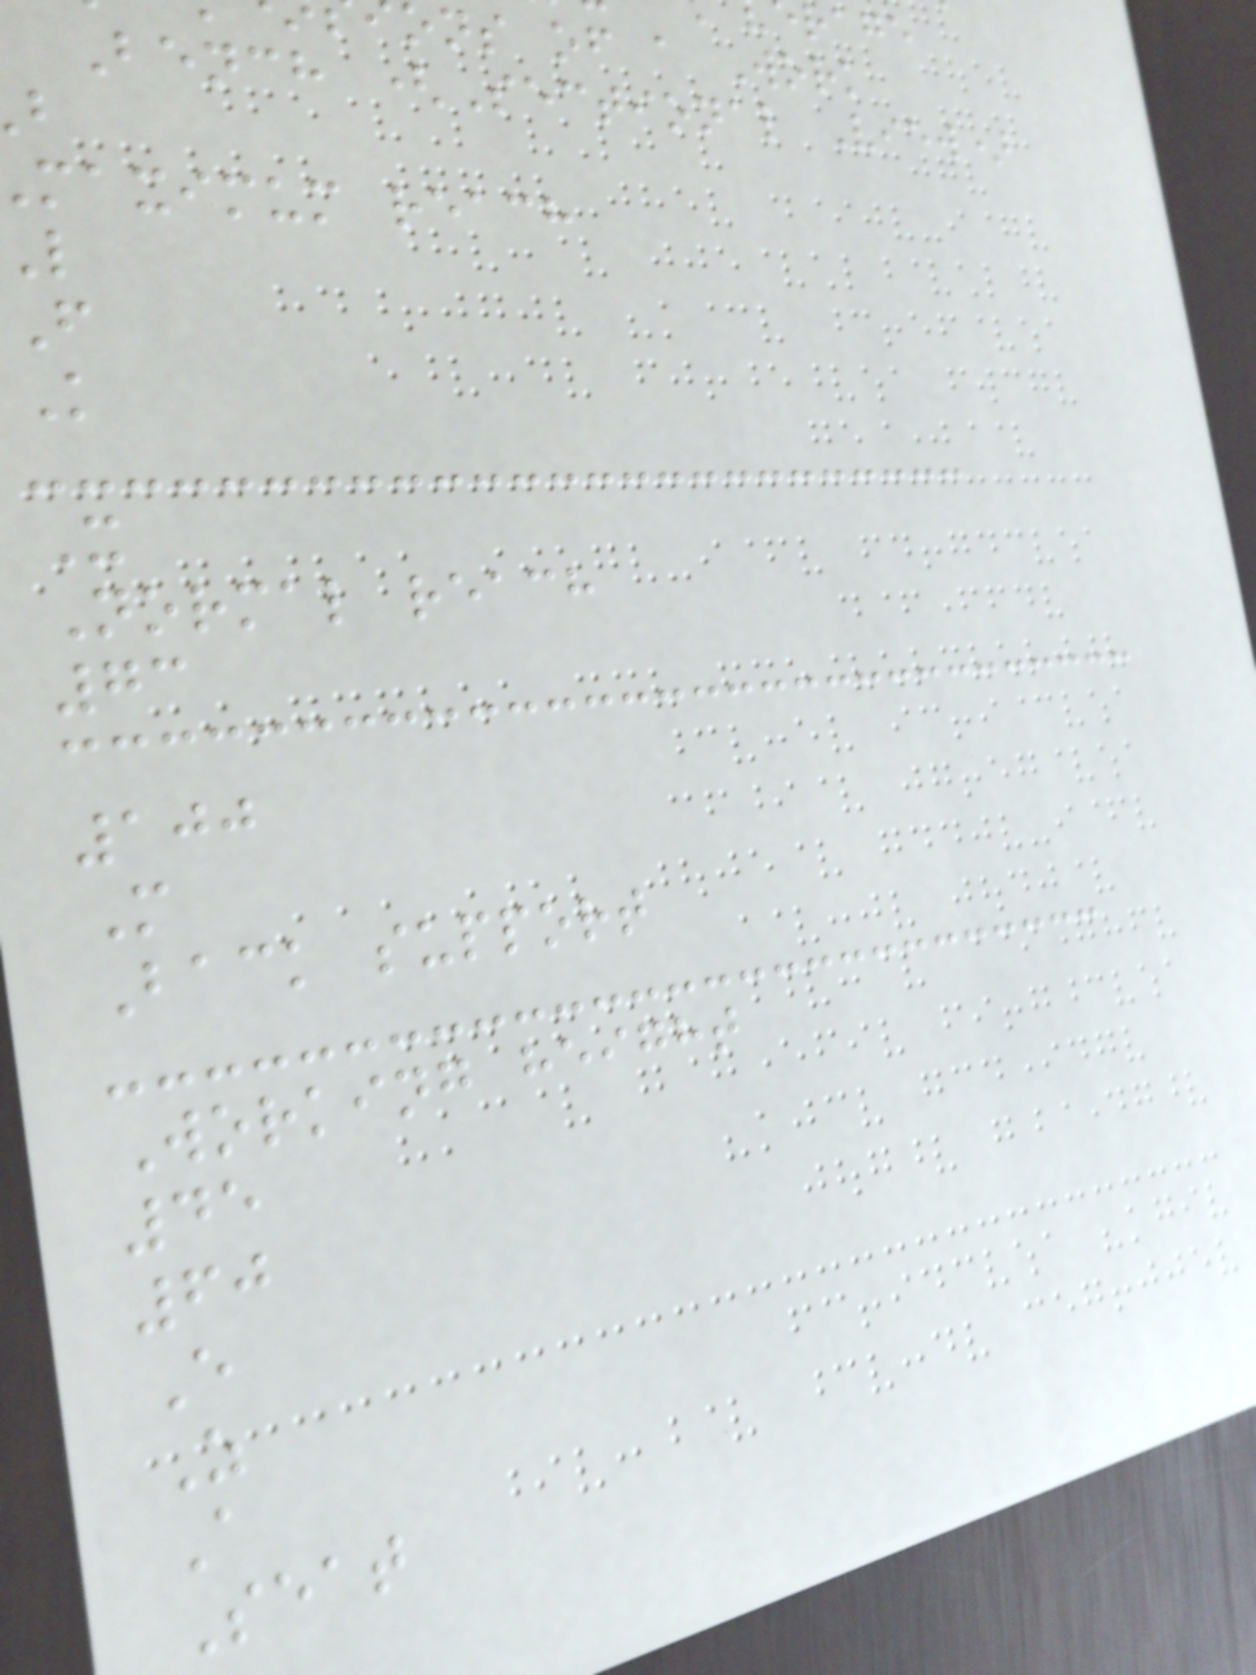ons of a Work
Bench (Sectional View)
maximum reach
F
K
X
Normal reach
73
100
M
Back support
Working height
45
60
E
Z
A
Seat
